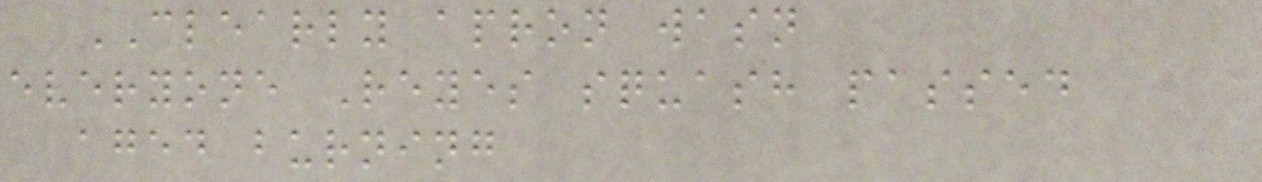CLEARLY apron wasn
everyone Reyes squash passed
aged burning
